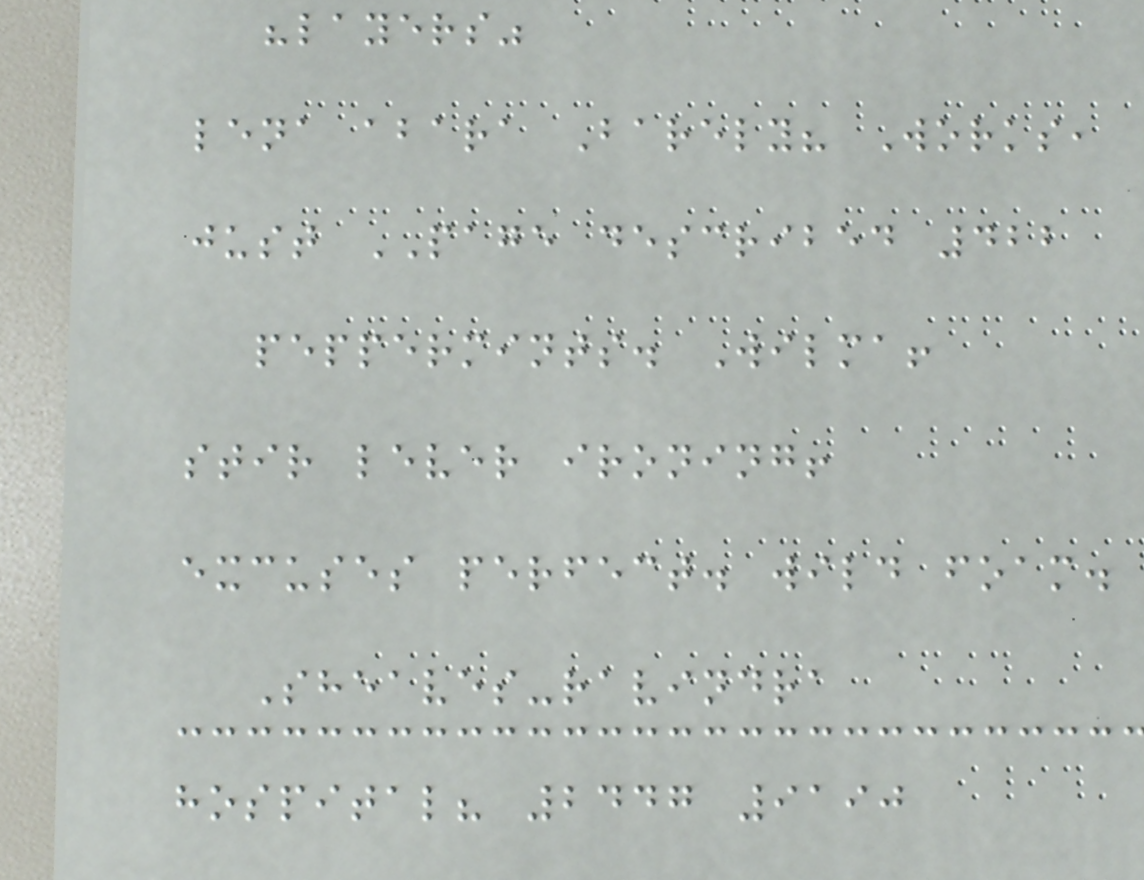"layers"
lena abara Barely? Works,
just PAGE described 422
peppermints. Wilma!
stir lever ironing!
excuses perfect. wild foam.
Sheaves-ravindra
hospital? 2447 9190
